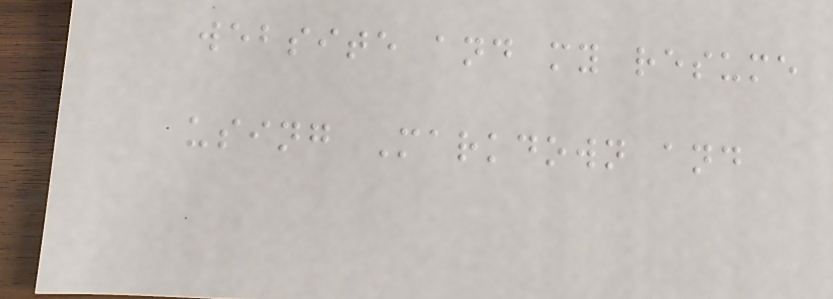website and my resume
using Markdown and
